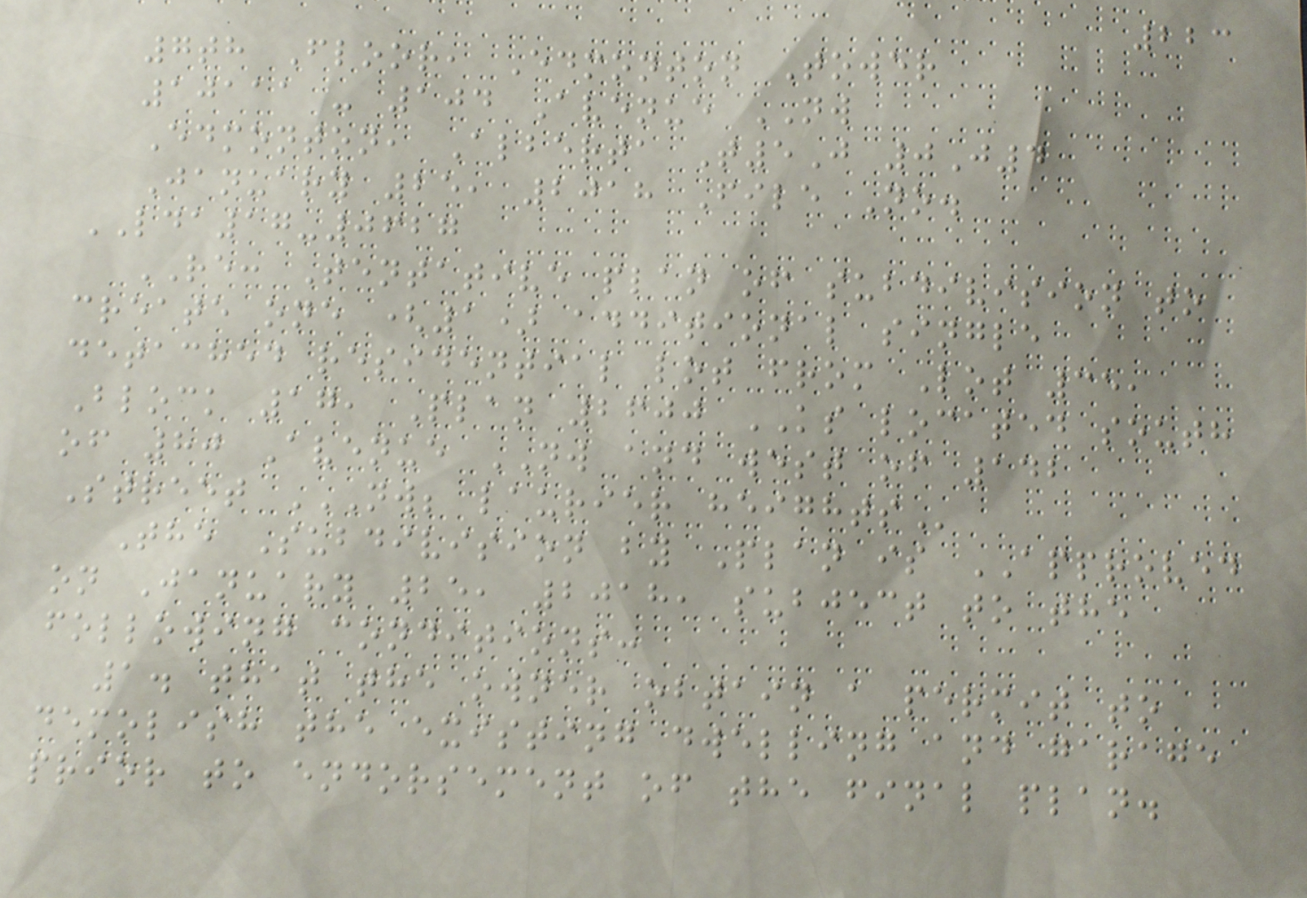223
7th Floor, Edmonton Tower
10111 - 104 Avenue NW
Edmonton, Alberta T5J 0J4
January 25, 2018 File No.
LDA17-0627
RE: Tentative plan of subdivision to
create one (1) additional single
detached residential lot from Lot 35,
Block 17, Plan 2600 KS located south
of 80 Avenue NW and west of 142
Street NW; LAURIER HEIGHTS
The Subdivision by Plan is APPROVED
on January 25, 2018, subject to the
following conditions:
1. that the owner obtain a permit to
demolish the existing dwelling and garage
prior to endorsement of the final plan.
